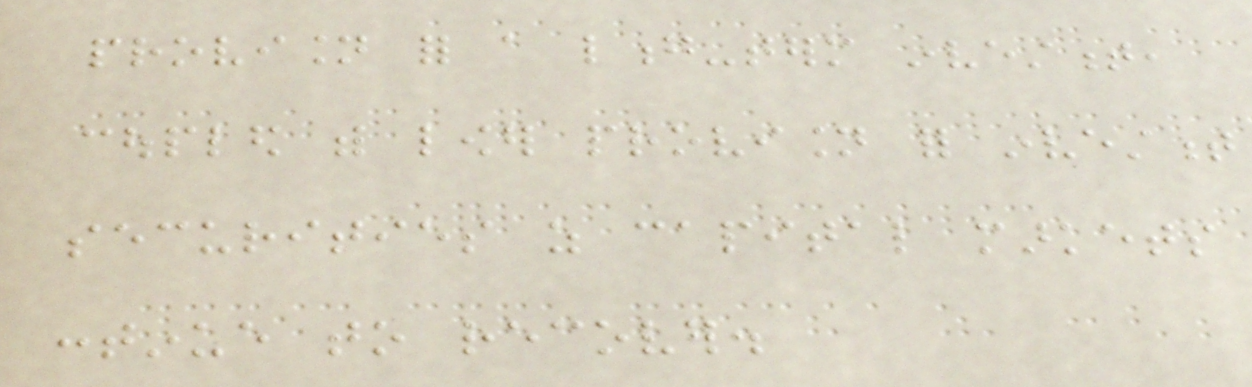provision for a long-term investment,
coupled with lower provision for investment
securities as capital markets
continue to recover.
